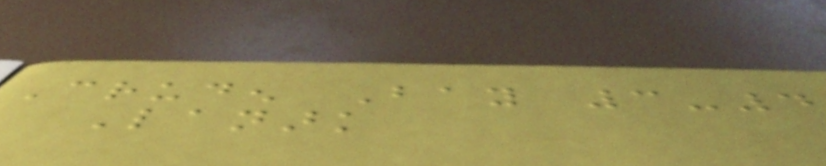Cruden Bay 3-4
Lanark
